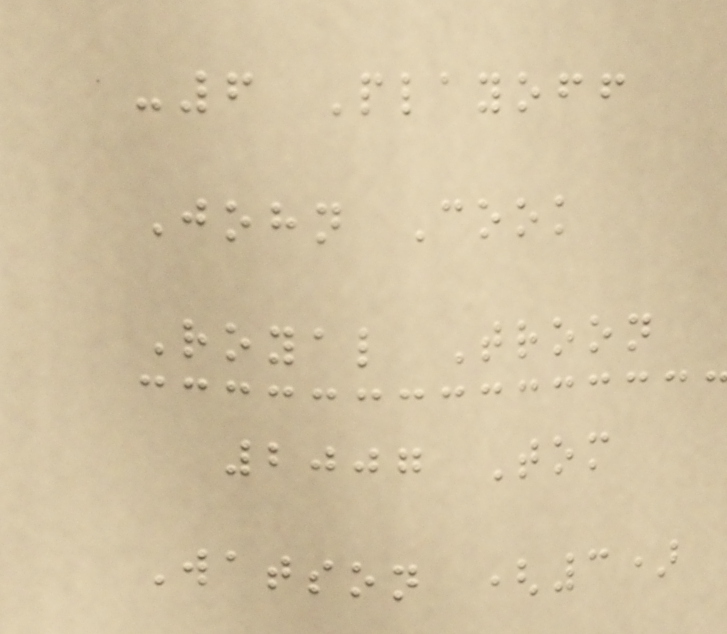-6 Playoff
John Cook
Royal Troon
2007 Tom
Watson (3)
